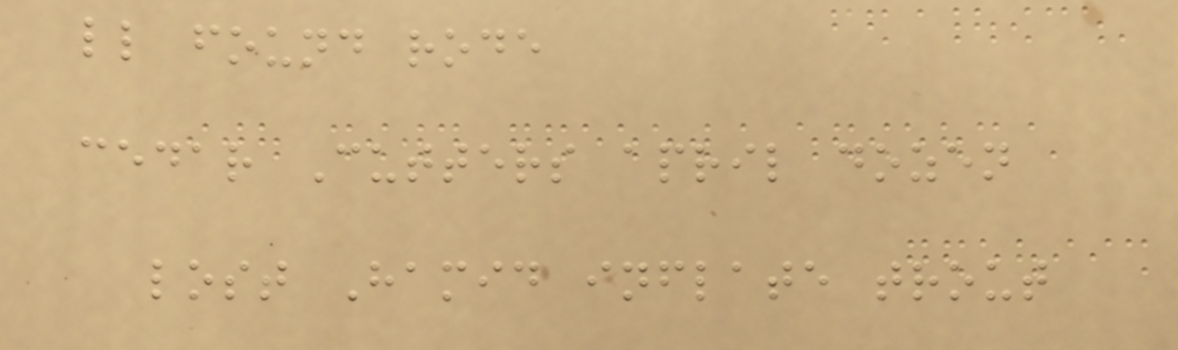ll found rode
cedar Cutters april dozen
lost Hamid inflate trout
